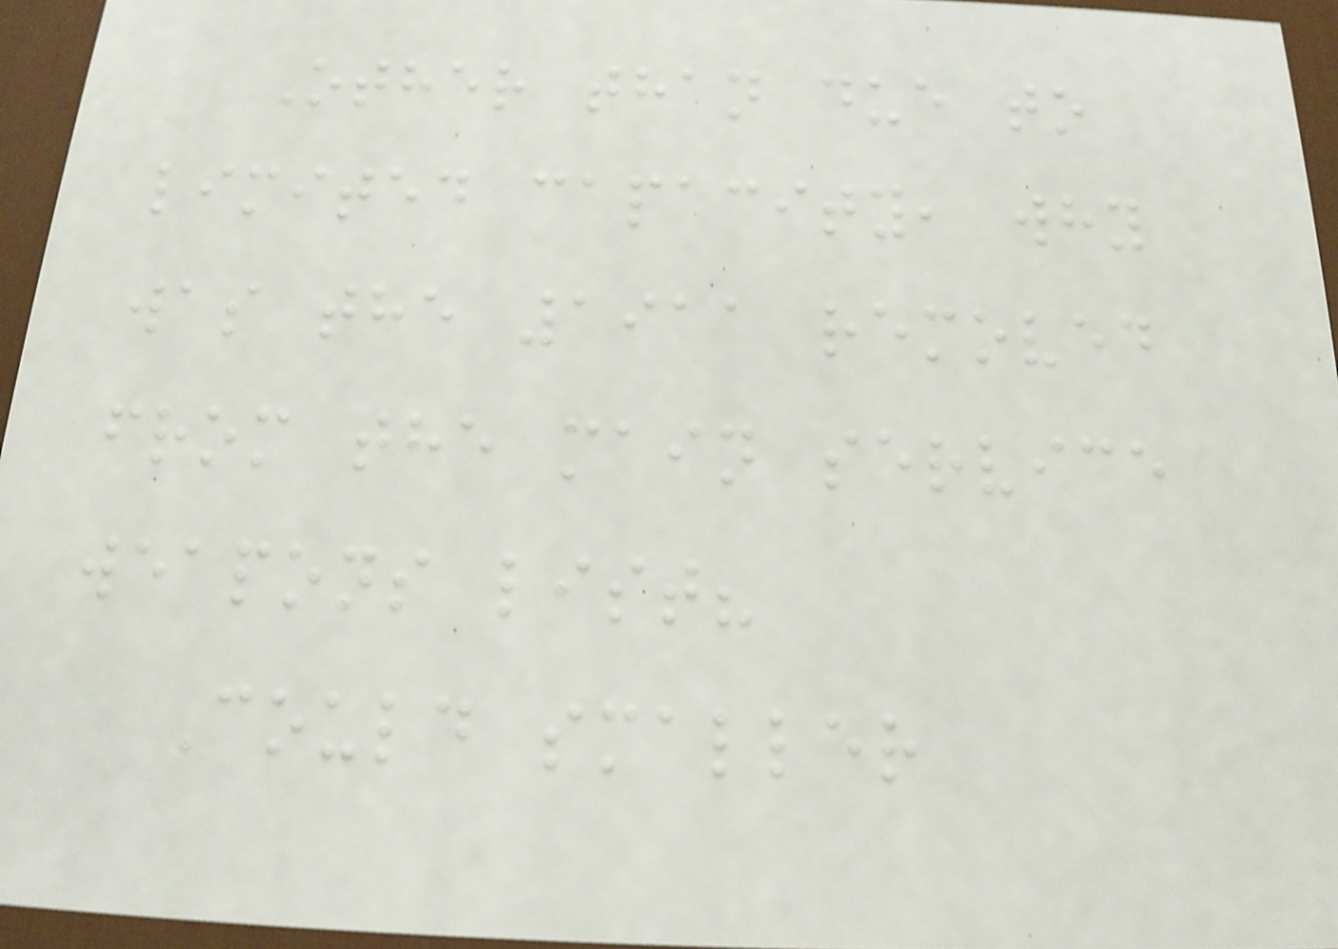Other than due to
limited capacity, why
was the 1911 removed
from the main service
weapons list?
Could smaller
